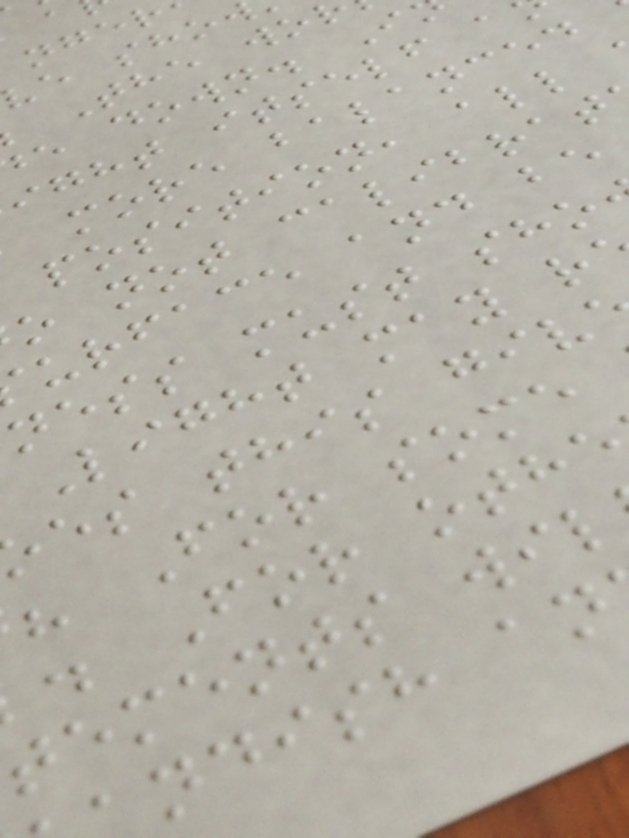ve sho
e down. I
ight itself a
more balanced
position, all
o not calibrat
urface and be
ness must sho
Light may r
es this giv
For some
. For oth
tements wil
ndish an
